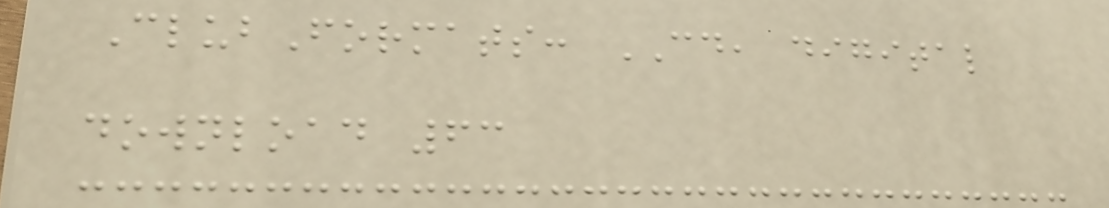ClubFormats: CD, digital
download 63
